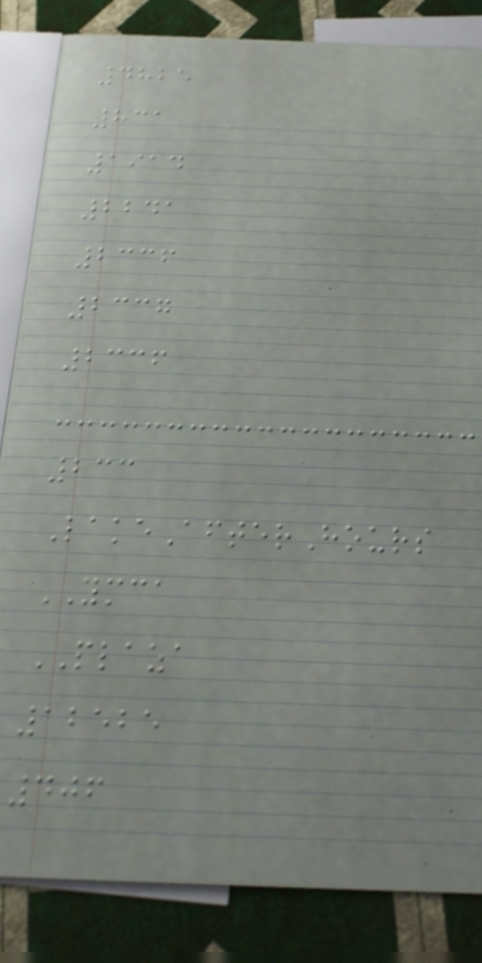4825
831
1914
2241
2336
2337
2336
233
LakeAfterHours
YMCA
PLAZA
12525
406
